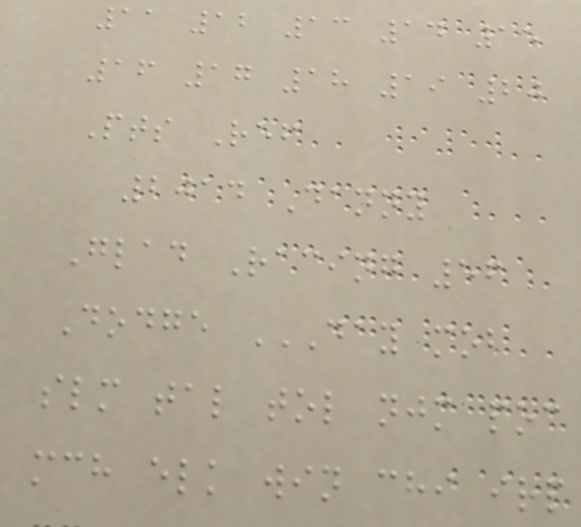11 12 13 14 15
16 17 18 19 20
Pts Ref
2014 Danny
Glad Racing 56
Dodge DAY MOB
SLM TAL TOL NJM POC
MCH ELK WIN CHI IRP
